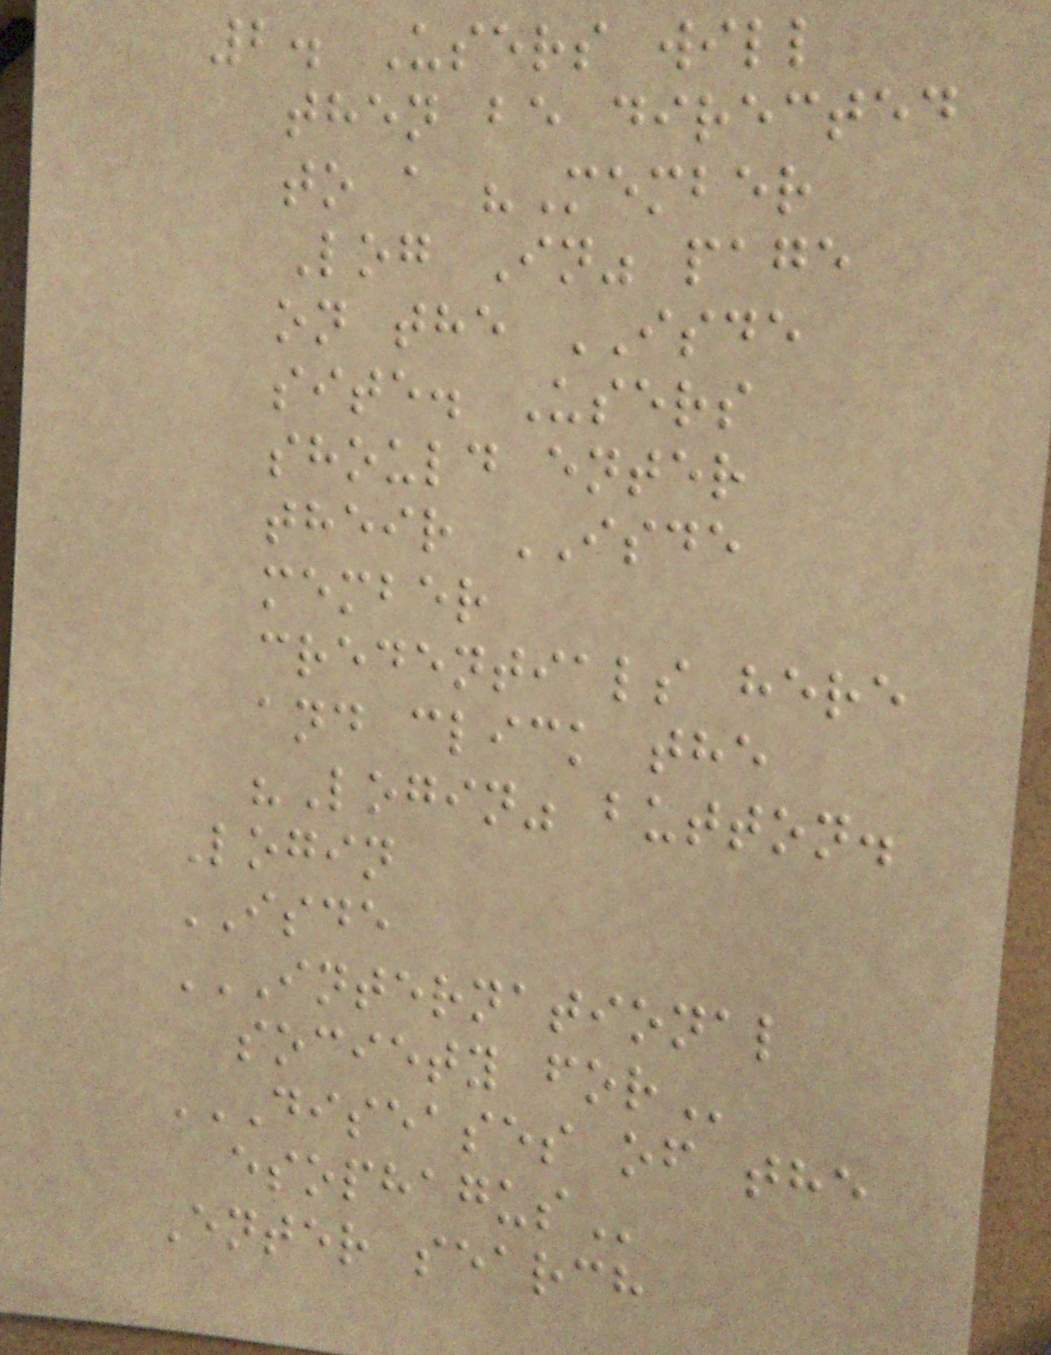2. Users will
then be directed
to a "Member
Log In" page
on the ISDE
site. Users
should enter
their ISDE
member
credentials here
and click the
"Login" button.
Login
ISDE
INTERNATIONAL
SOCIETY FOR
DISEASES OF THE
ESOPHAGUS
Enter search
